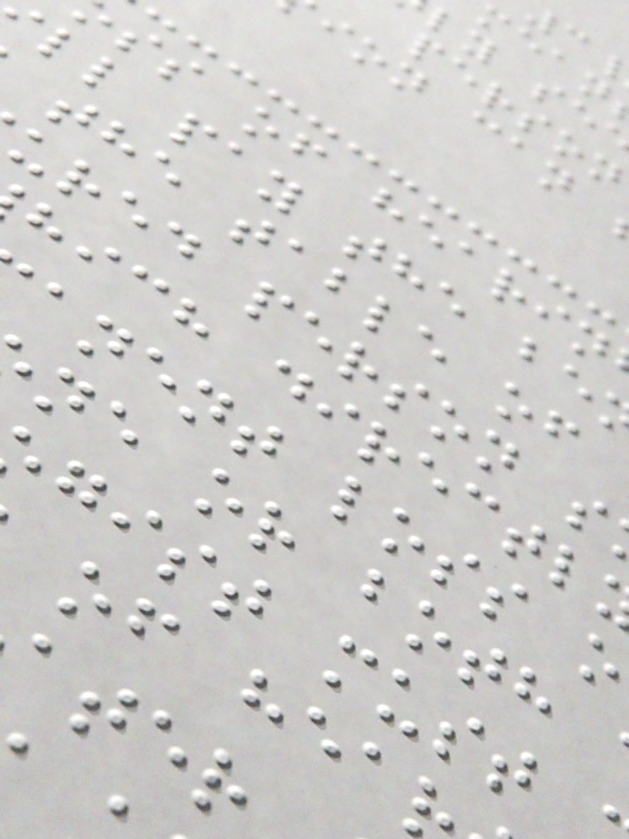ss of hearin
ll pay the be
the table of
ured person s
hich directl
anent loss o
ne or both
gist must
of hea
